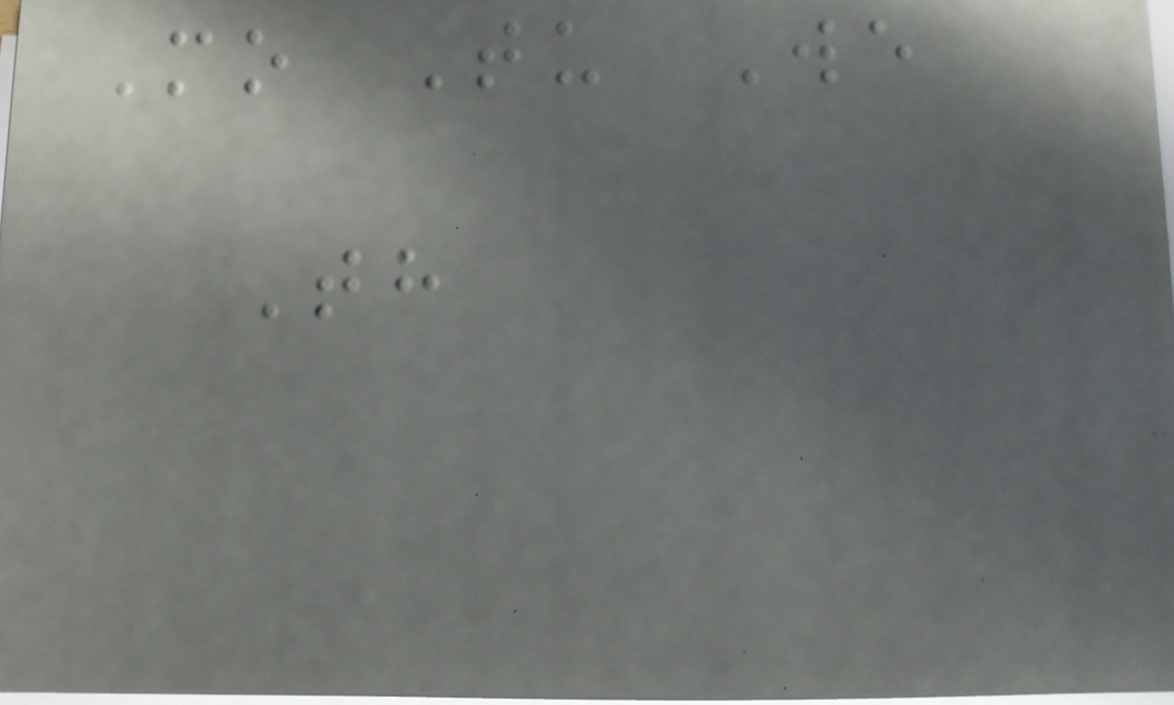Mo Tu We
Th
